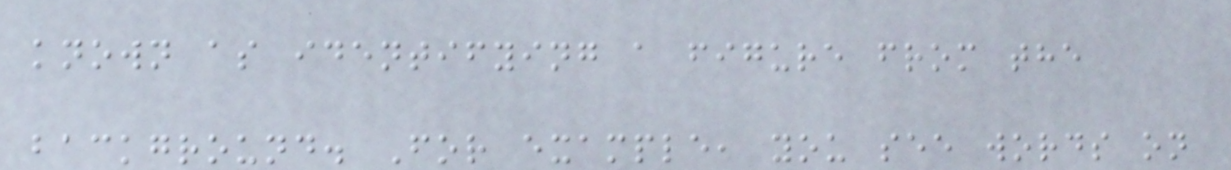known as identifying a figure from the
background. For example, you see words on
